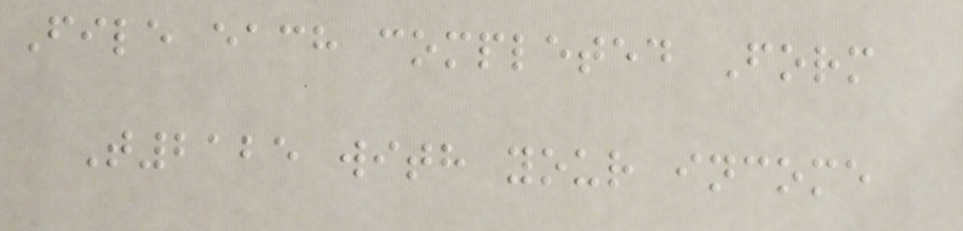File each completed Form
T2125 with your income
